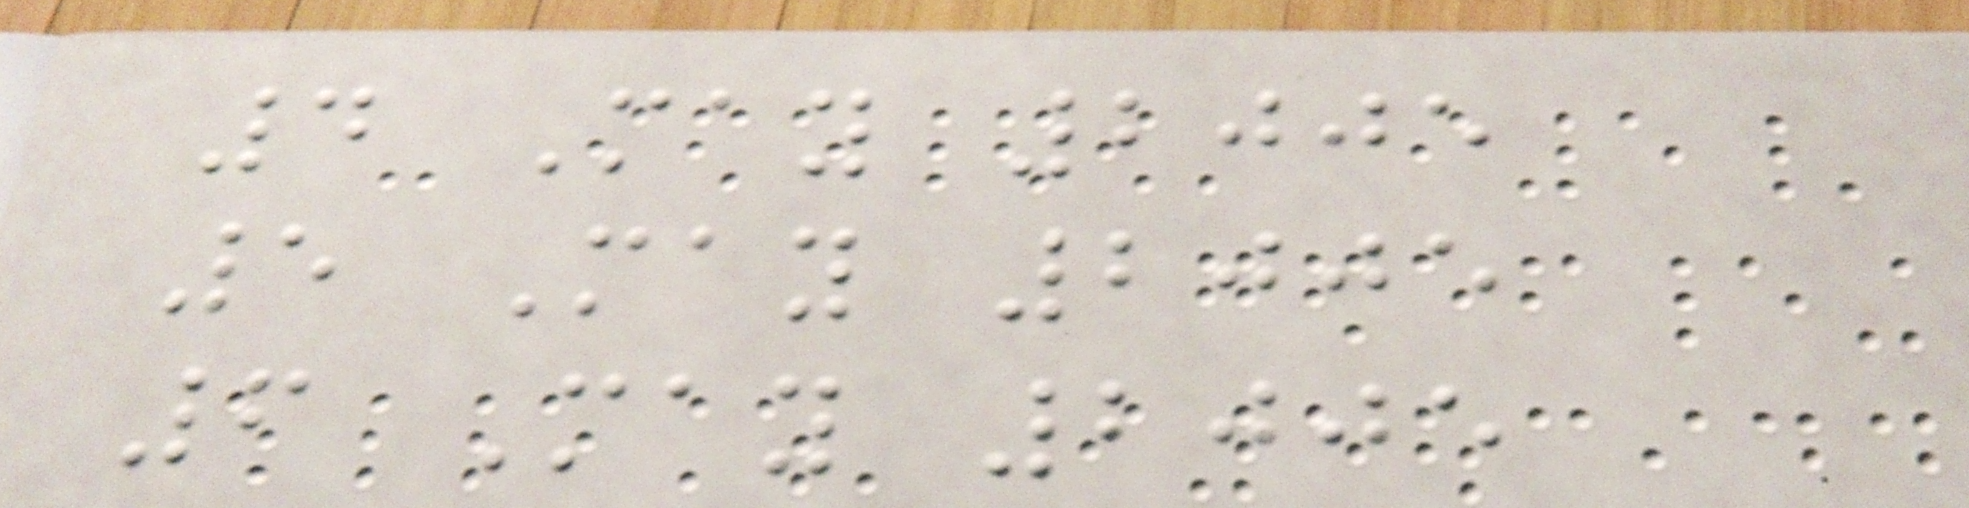4 May 2005
5 May 2005
6 May 2005
